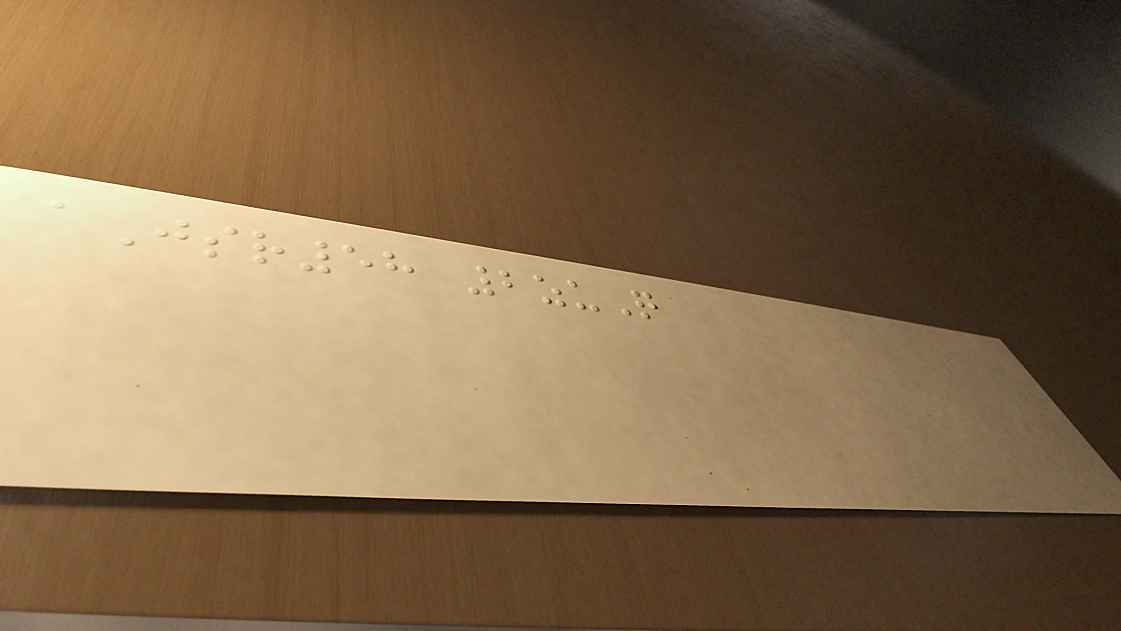aJsr58 2zuQ
